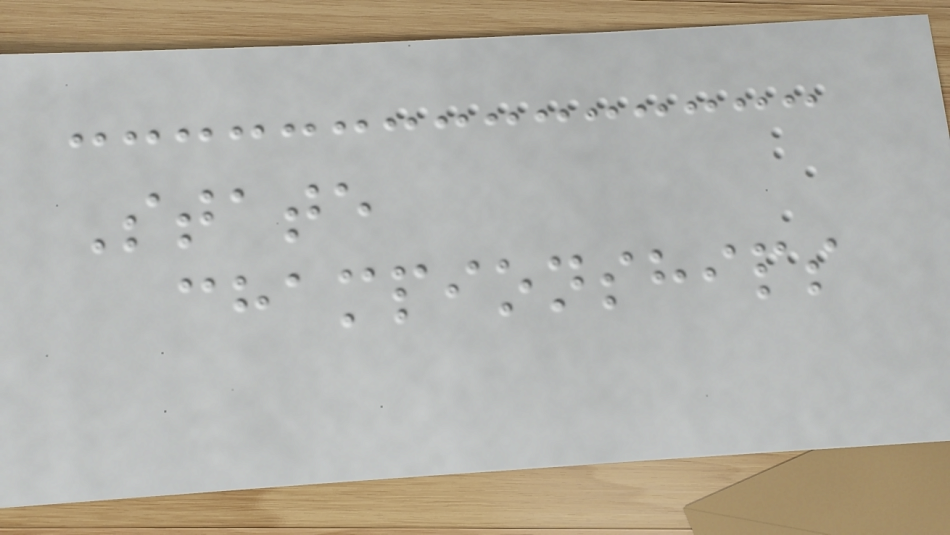State
championships
